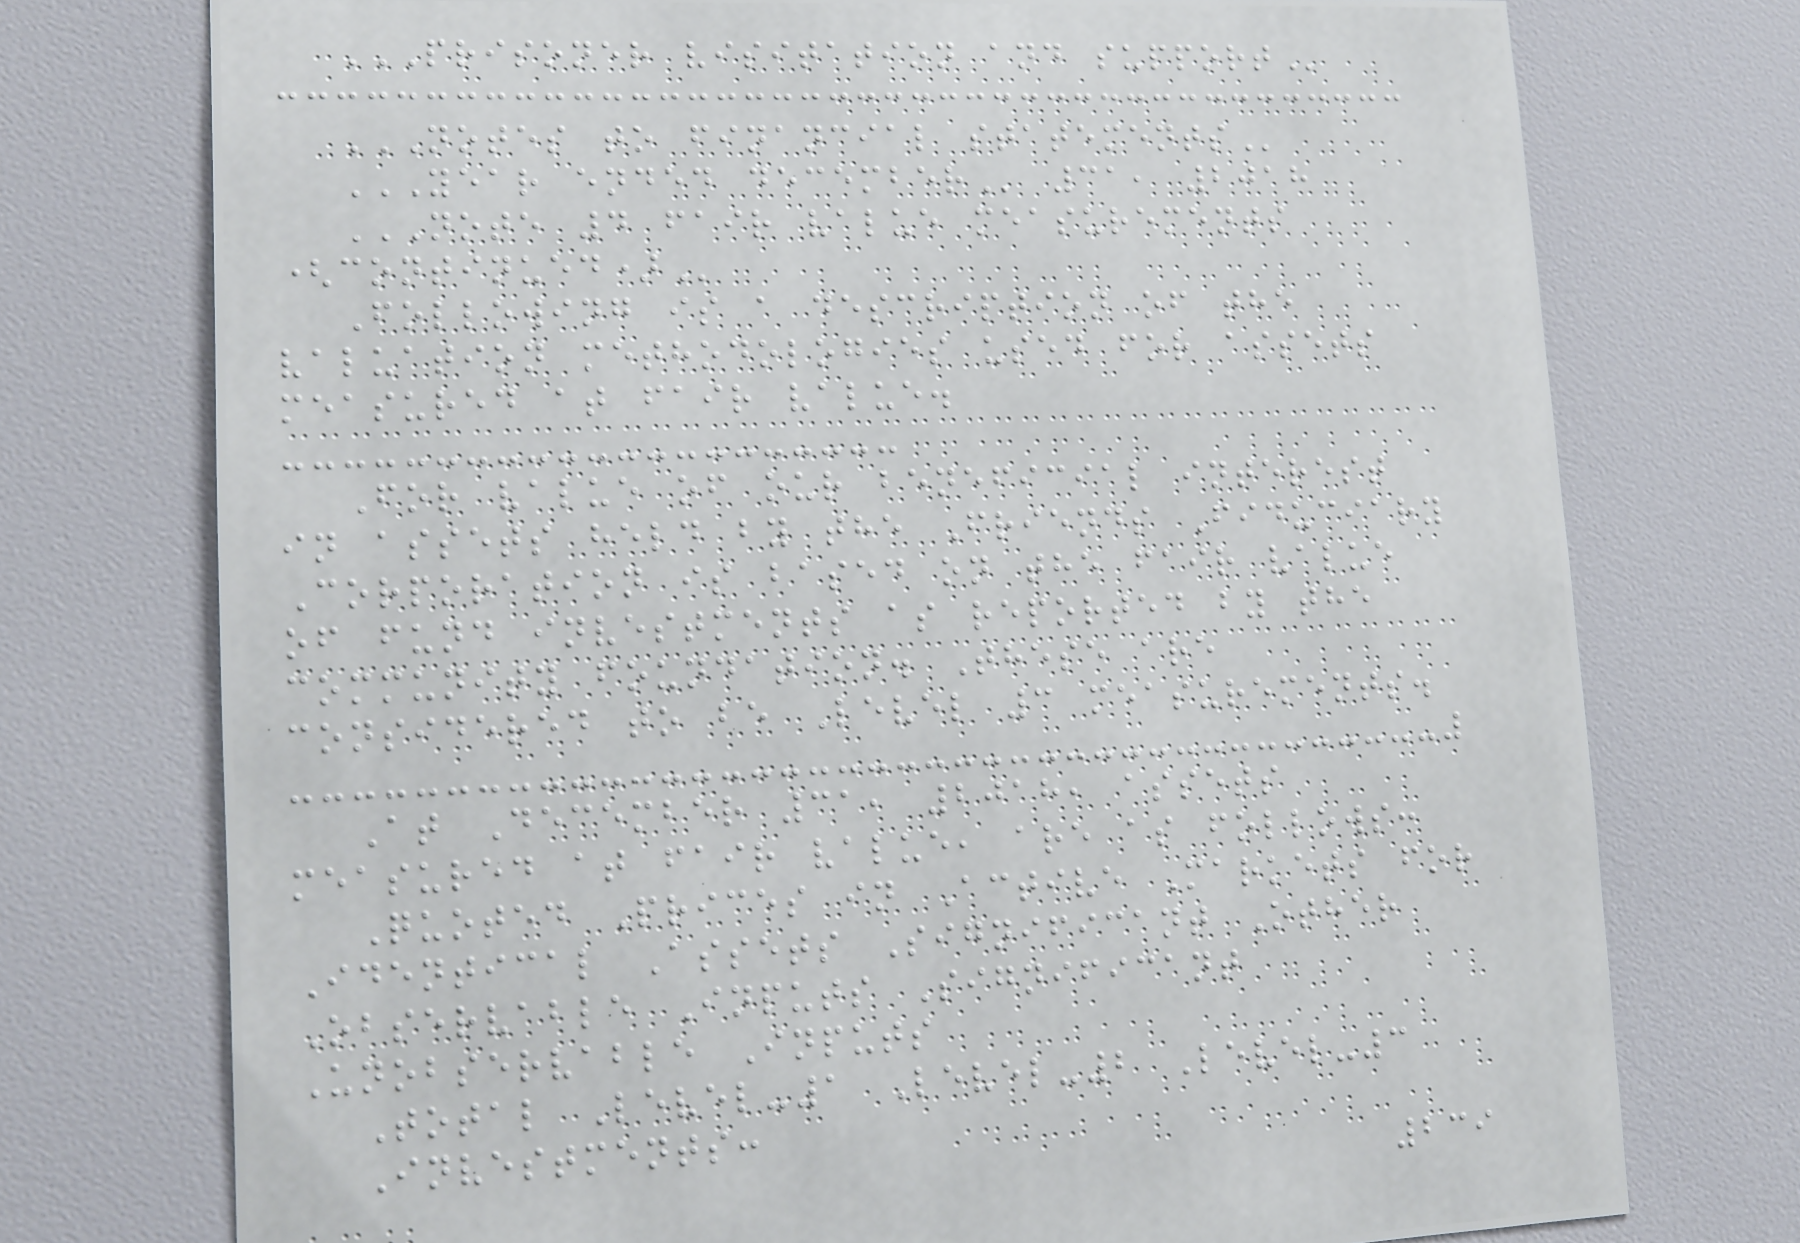PRISONER VISITATION AND SUPPORT
NOTES TO FINANCIAL STATEMENTS
YEAR ENDED DECEMBER 31, 2018
NOTE 4 FAIR VALUE MEASUREMENTS
(CONTINUED)
Following is a description of the
valuation methodologies used for assets
measured at fair value.
For value of our beneficial interest
in assets held by the Friends Fiduciary
Corporation is based on the fair value
of fund investments as reported by the
community foundation. These are
considered to be Level 3 measurements.
At December 31, 2018, assets
measured at fair value, are as follows:
Quoted Prices in Active Markets for
Identical Assets Significant Other
Observable Inputs Significant
Unobservable Inputs
Total Level-1 Level-2 Level-3
Investments:
239
